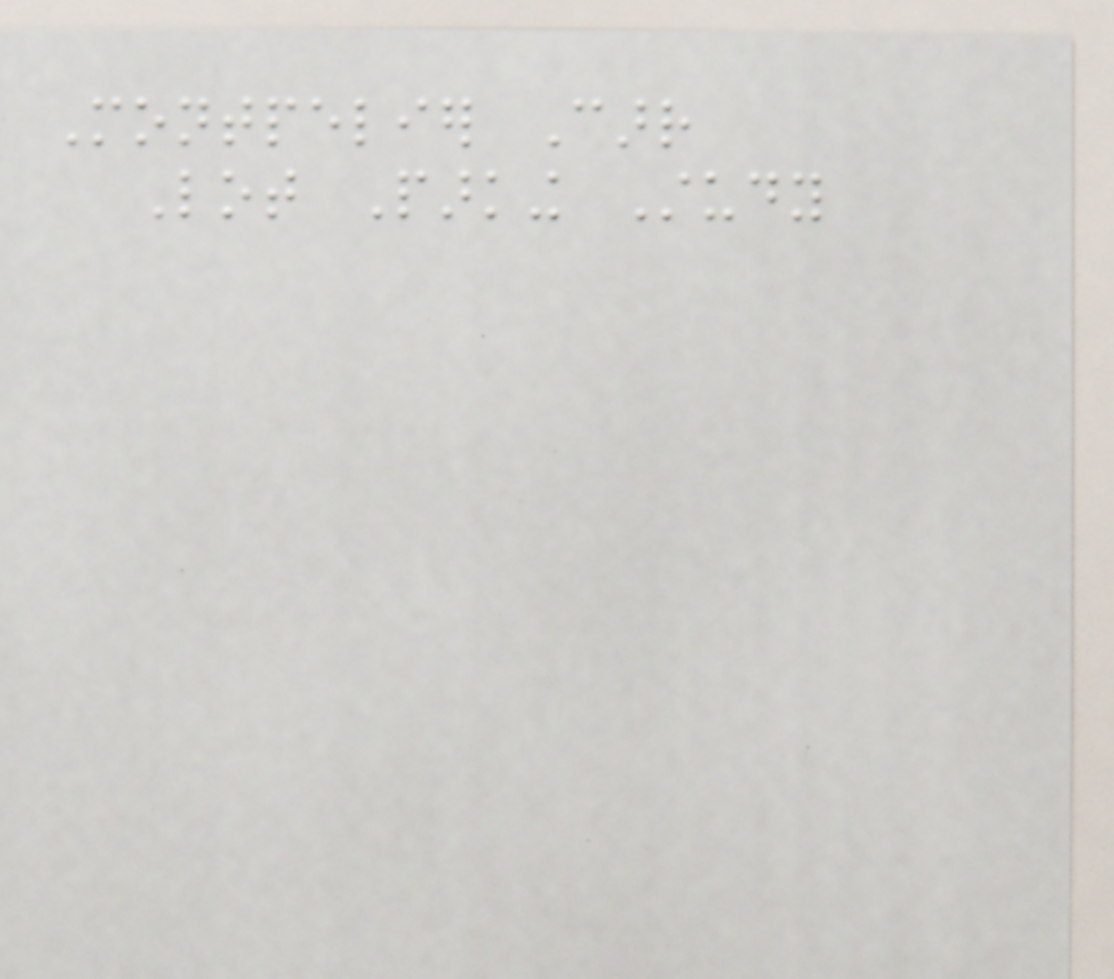Montpelier Carr
Lot Parking Study
